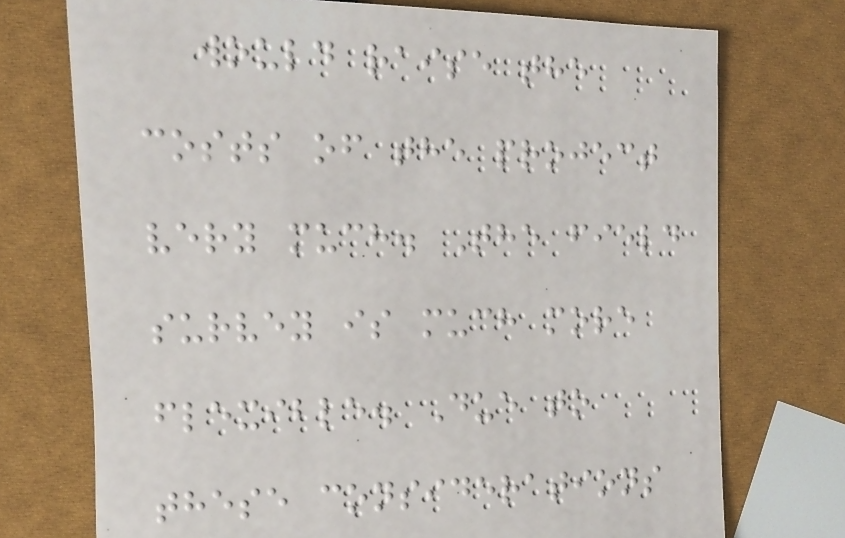would raise the
costs of the project
very much. The field
survey is much more
flexible. Due to
these considerations
